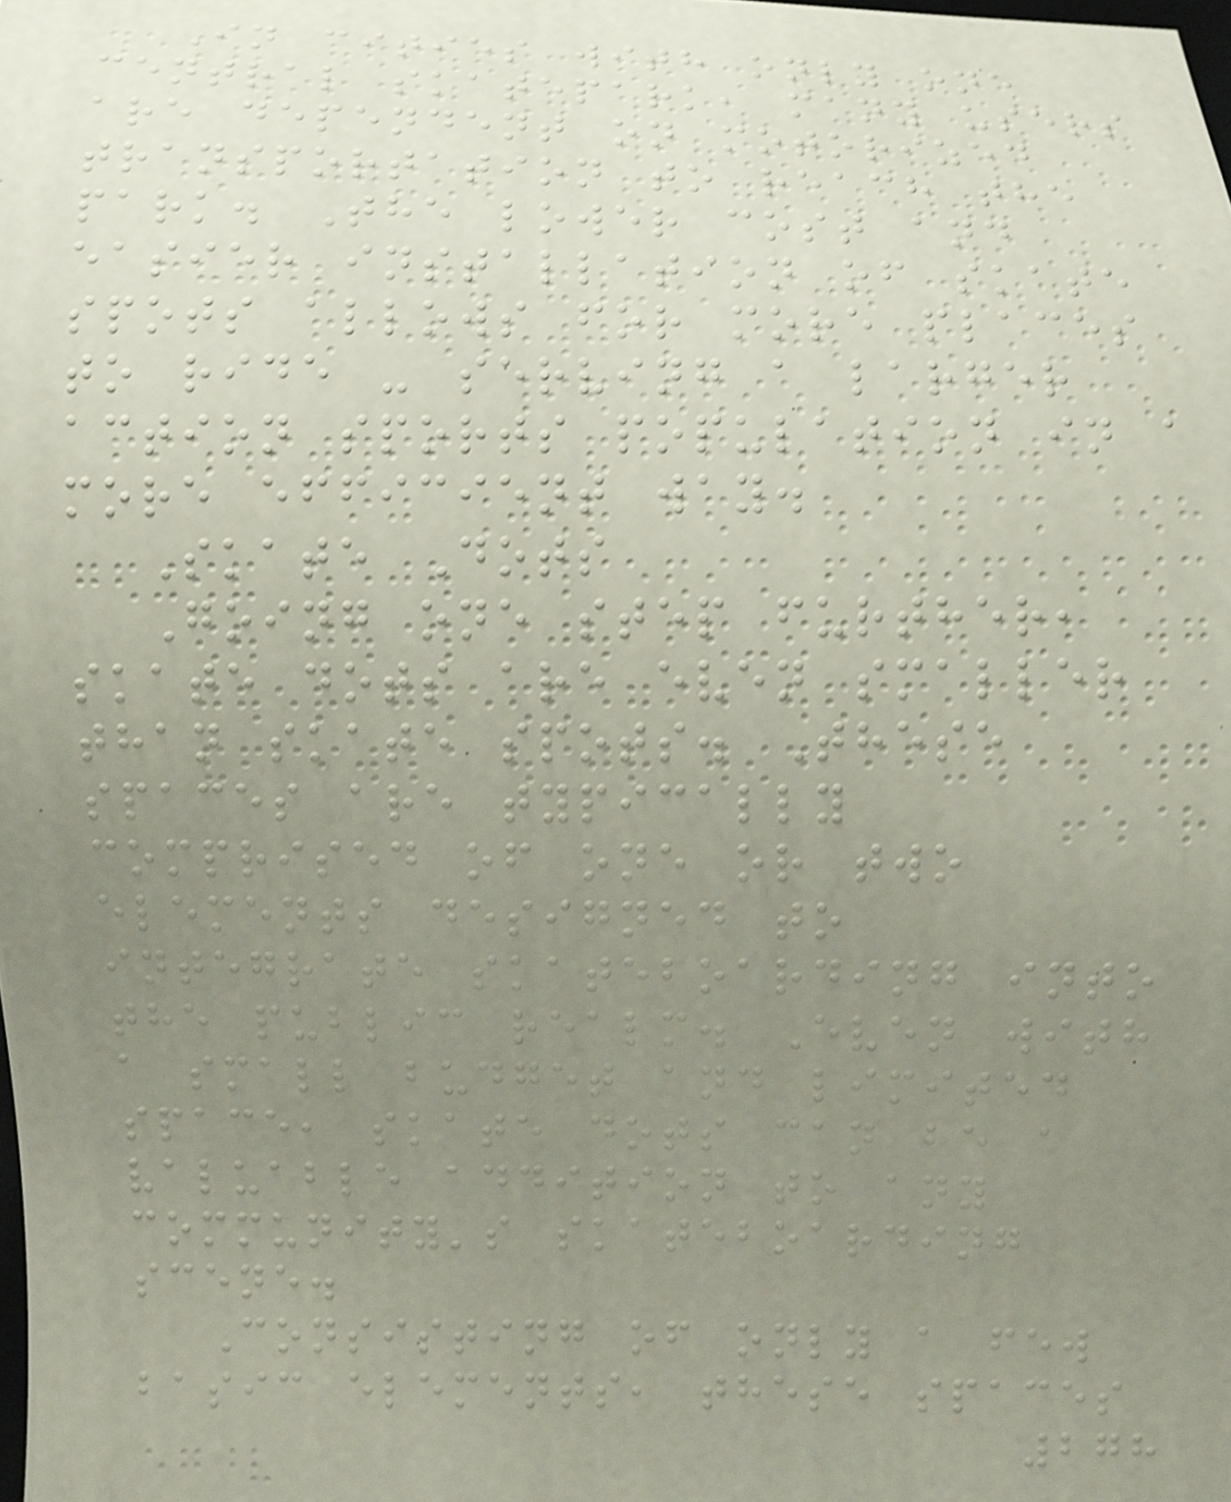In cities with only one
central skatepark, many users
are dependent on motorized
transportation to reach the
park. The lower cost and
easier installation of skate
spots allows for more places
to ride - serving a larger
action sports population in a
more efficient way.
Skate Dots
Going one step further,
skate dots are even smaller
than skate spots. These
spaces are typically
comprised of one or two
elements designed to
integrate skateboarding into
the public realm. Even with
a small budget and limited
space, skate dots can be a
valuable addition to any
community's skateboarding
scene.
Consisting of only a few
basic elements, these spaces
278
